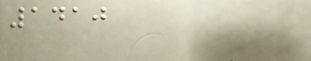1410
